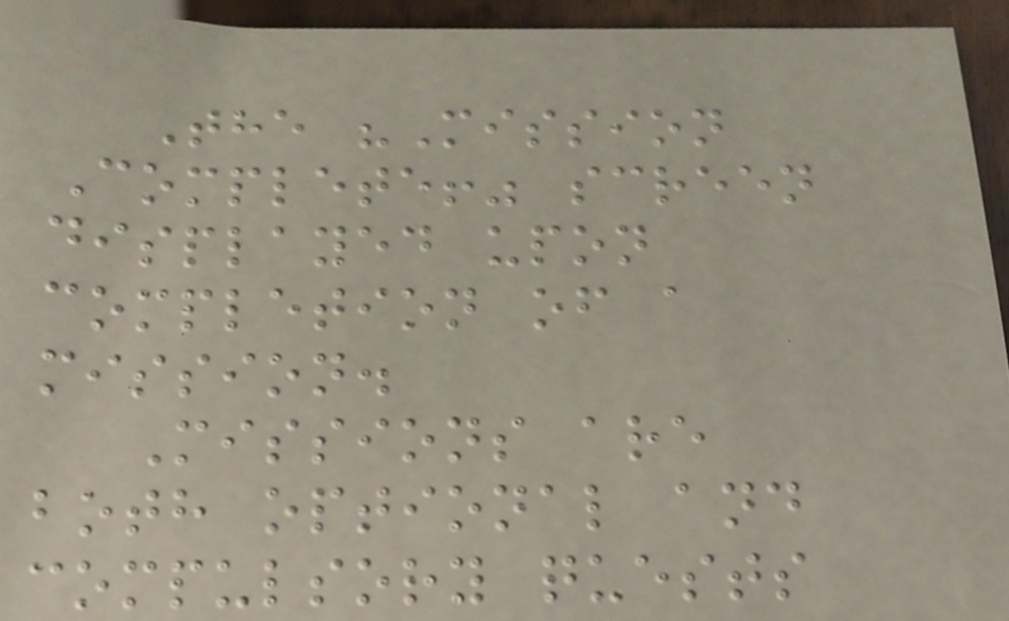The "Mission
Complete!" screen
displayed upon
completion of a
mission.
Missions are
both optional and
compulsory quests
